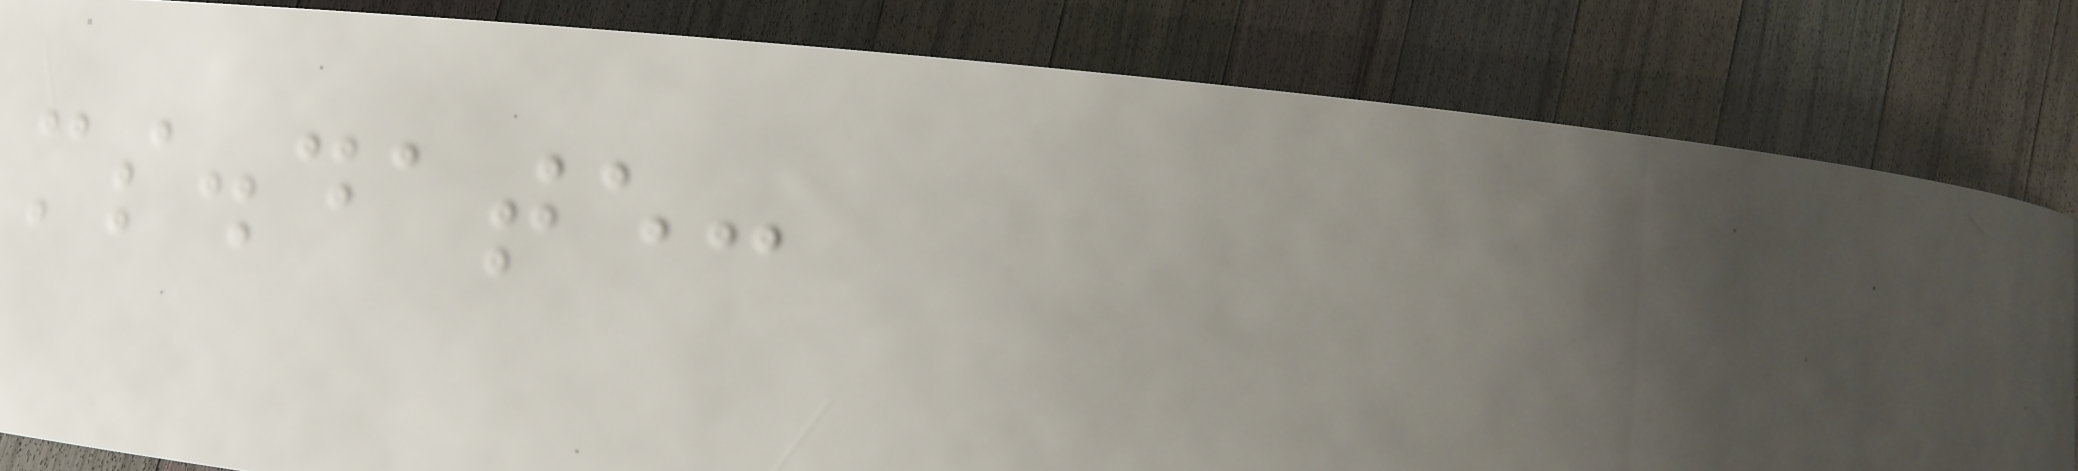ms.date:
